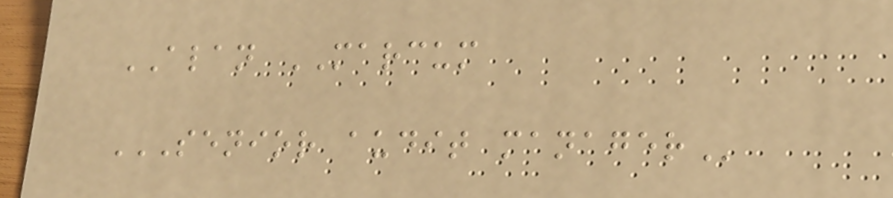ALAN MARCUM
SENIOR AUDIT MANAGER
